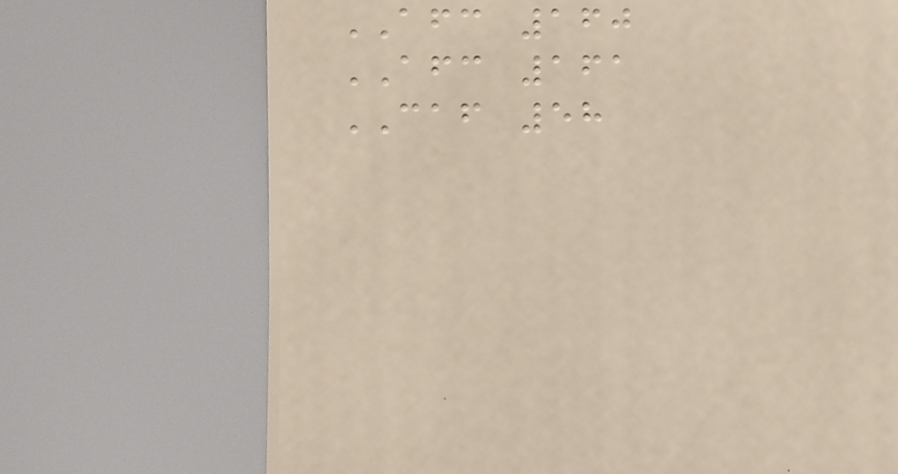AFC 160
AFC 161
CAF 58
